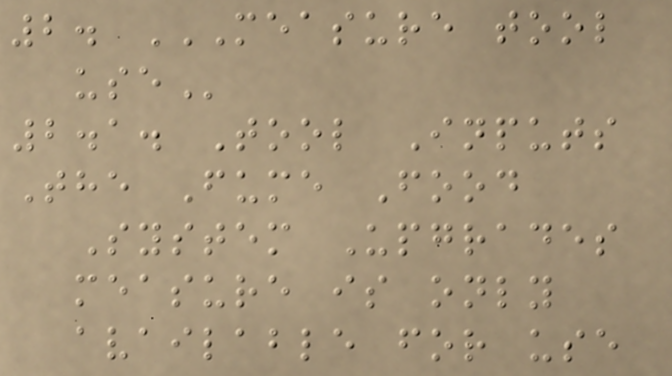2. MEASURE TOOL
USE
2.1. Tool Inputs
The Fume Food
System Upgrades
measure is only
available for use
